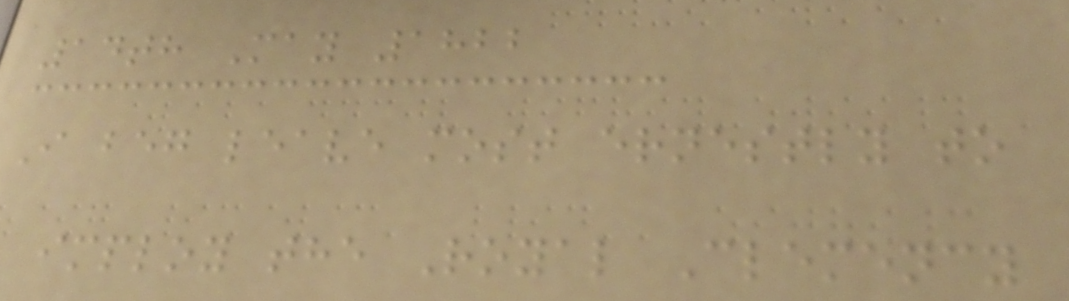14th May 1822
I beg leave most ernestly to
imploy the Royal Clemency
